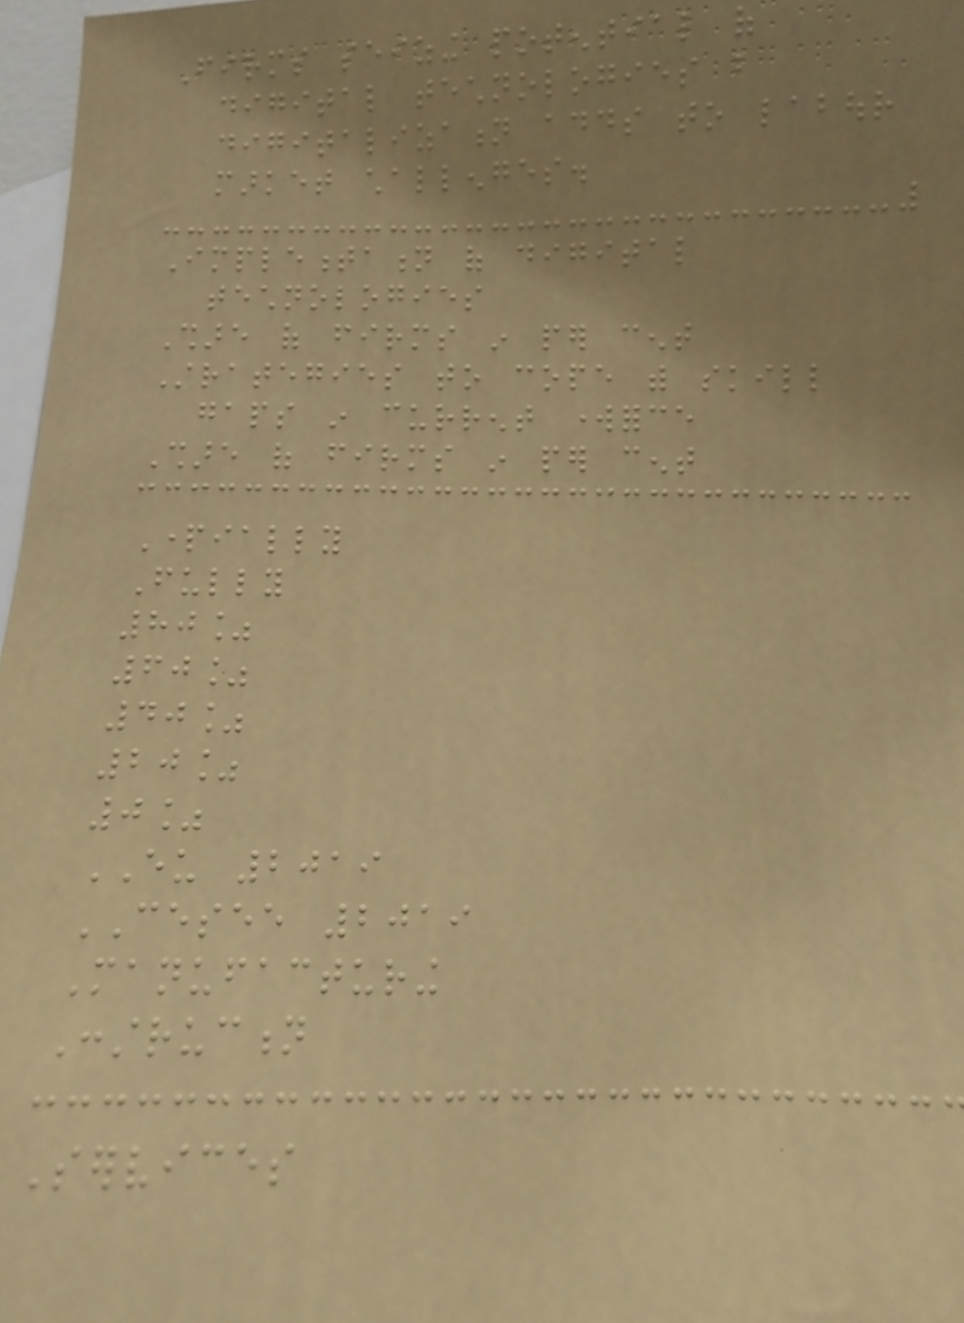Firms seizing potential of
digital technologies but
digitalization adds to labour
market challenges.
Implementation of digital
technologies
Share of firms in per cent
Strategies to cope with skill
gaps in current workforce
Share of firms in per cent
Partially
Fully
80%
60%
40%
20%
0%
EU 2019
CESEE 2019
Manufacturing
Construction
Services
